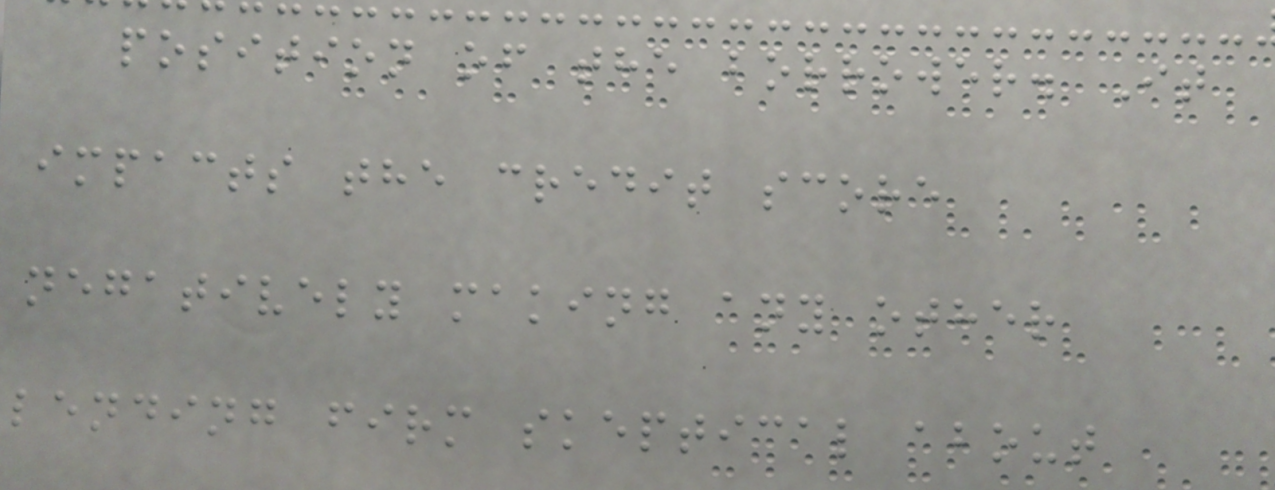position of the borrower. It
impacts the credit score
negatively making any other
lending firm skeptical about
